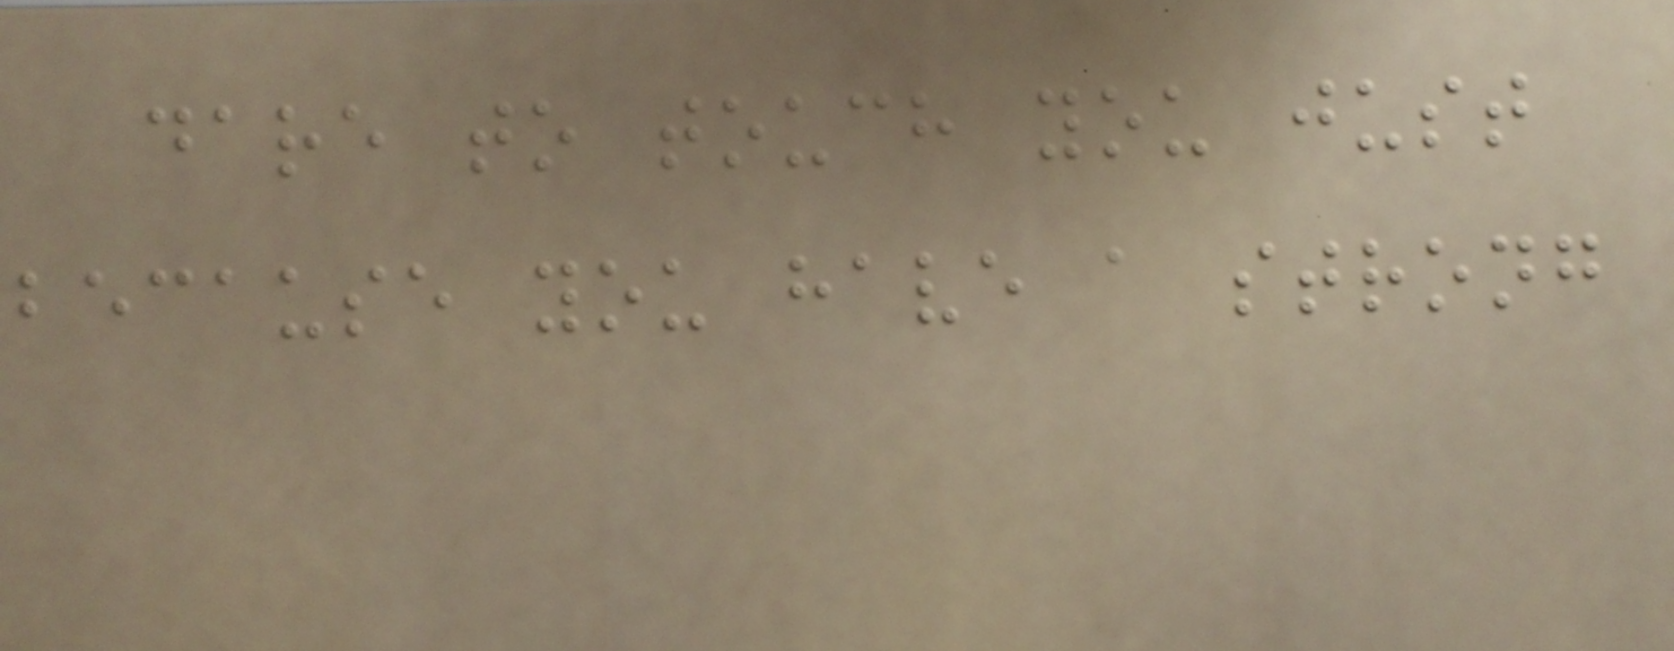dare to touch you just
because you have a strong
